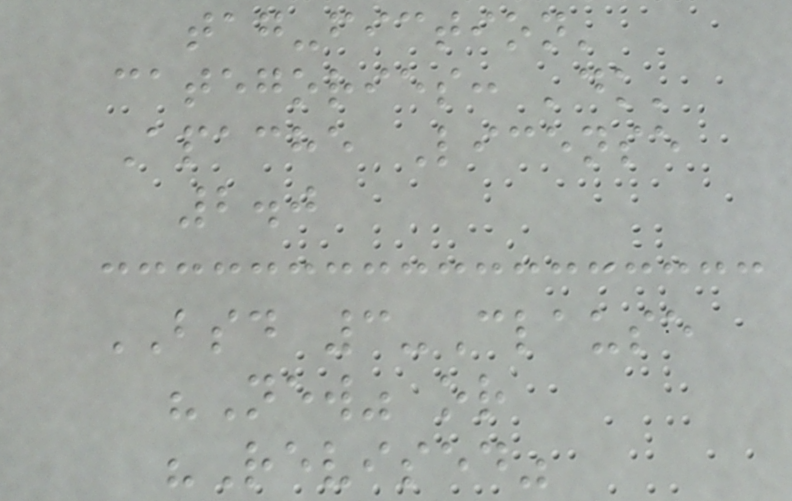tag-fiction'
categories: 'dk'
Apache License
2.0
BSD 3-Clause
"New" or
"Revised"
